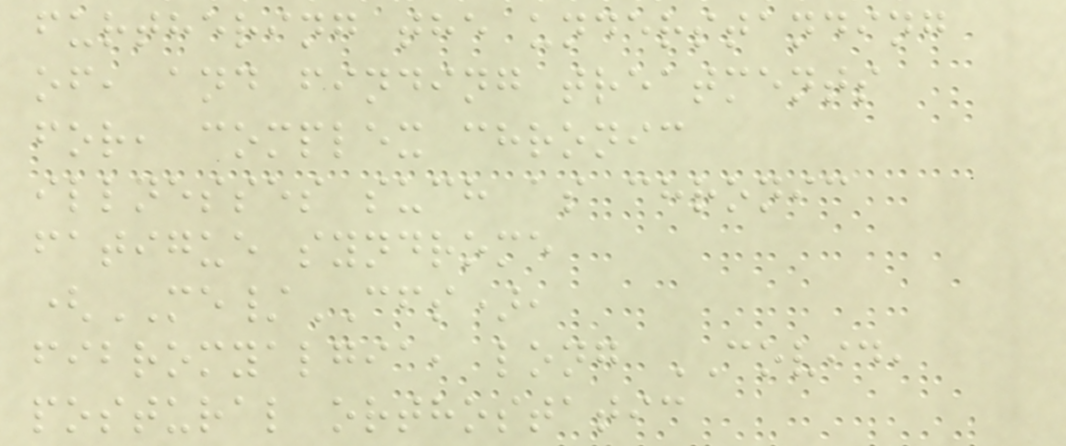furthering the understanding
of, and finding treatments
for, complex chronic
illnesses such as chronic
fatigue syndrome
(ME/CFS),
fibromyalgia, long COVID,
postural orthostatic
